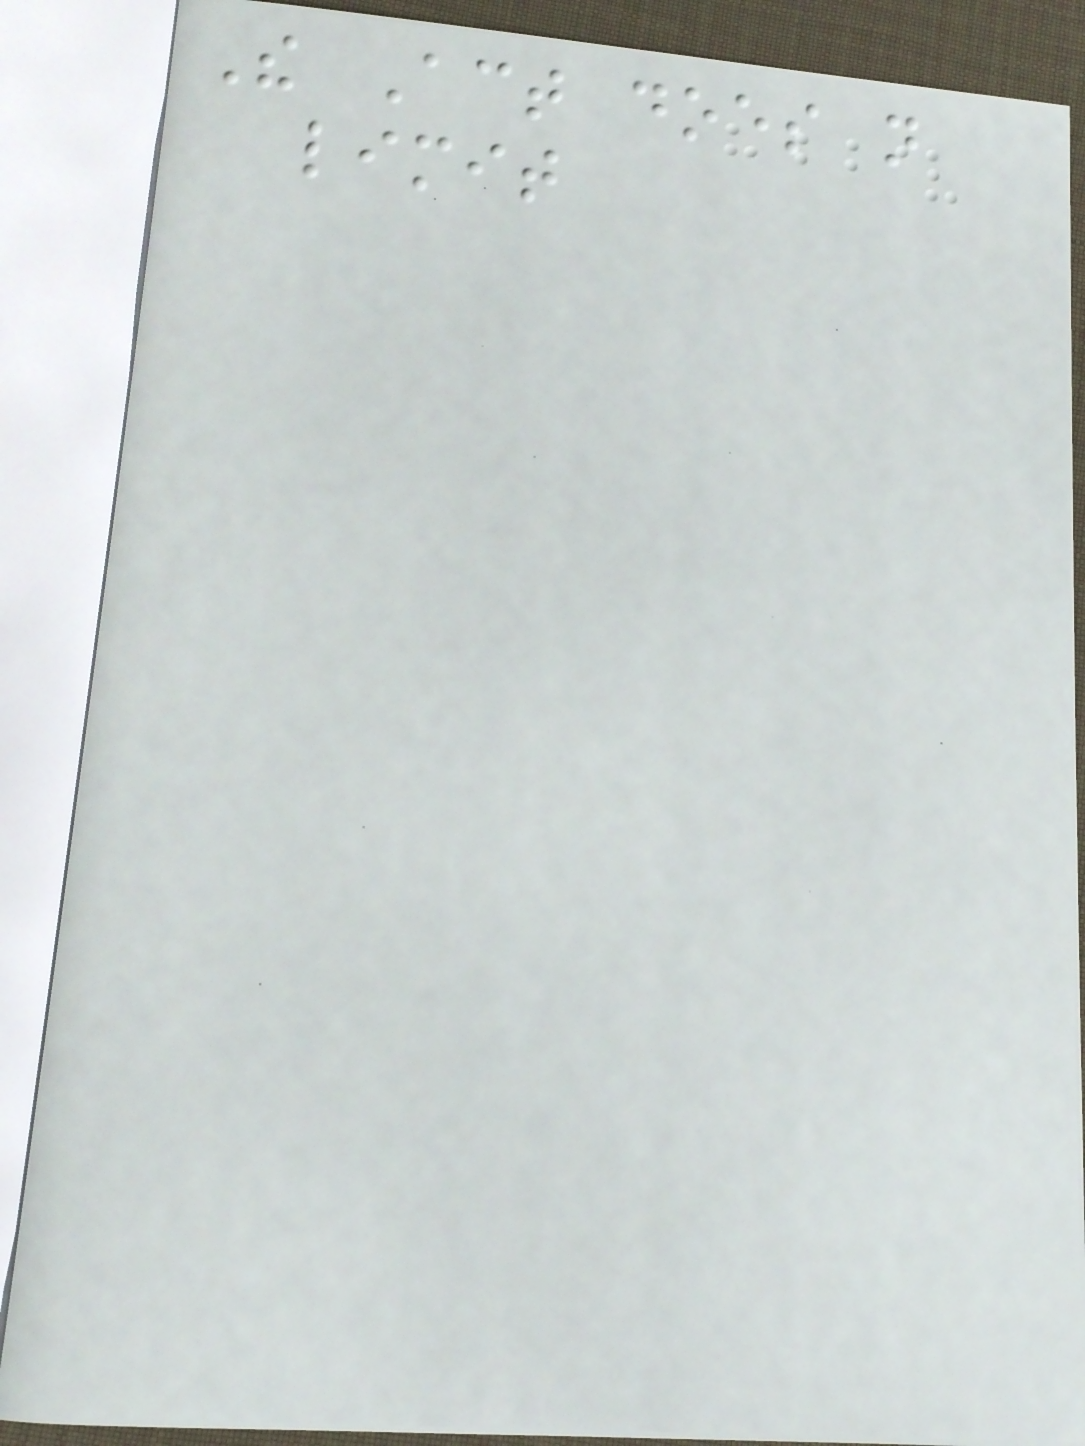The Act does not
limit
